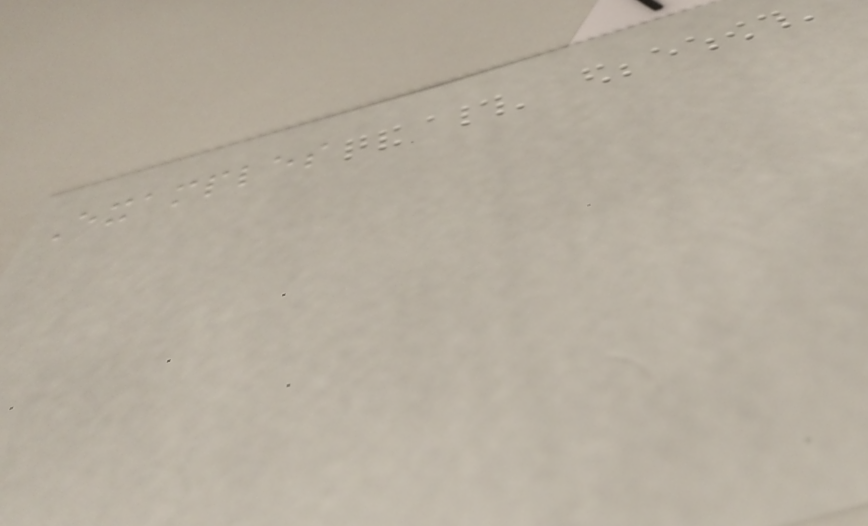Examples
